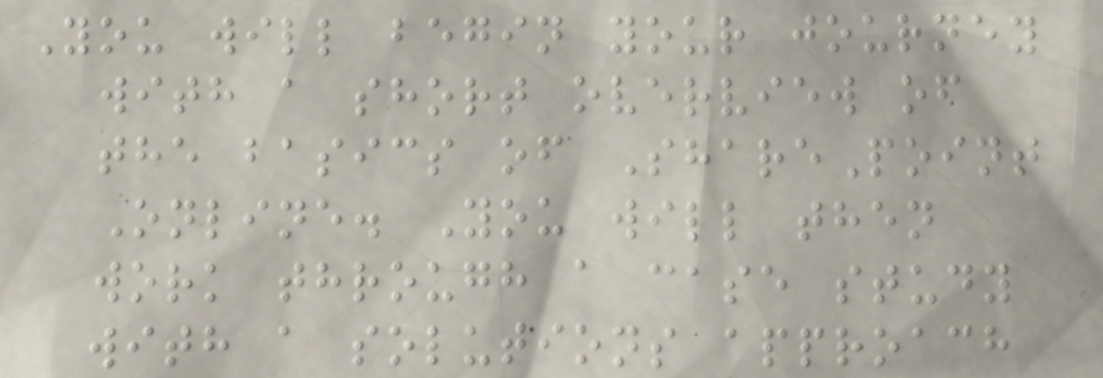You will begin your journey
with a short overview of
the basics of SharePoint
Online. You will then
work through a case study
with a solutions approach
